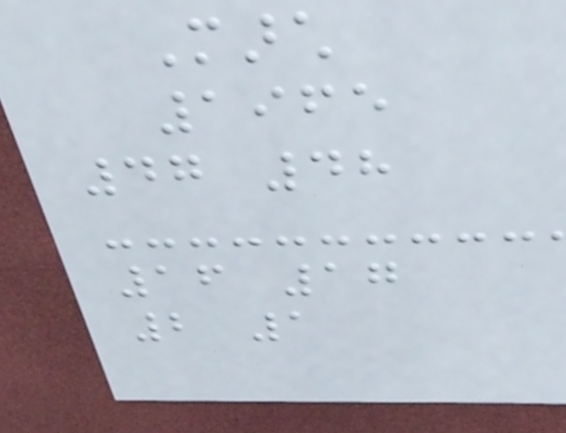March
1965
47 48
16 17
2 1
